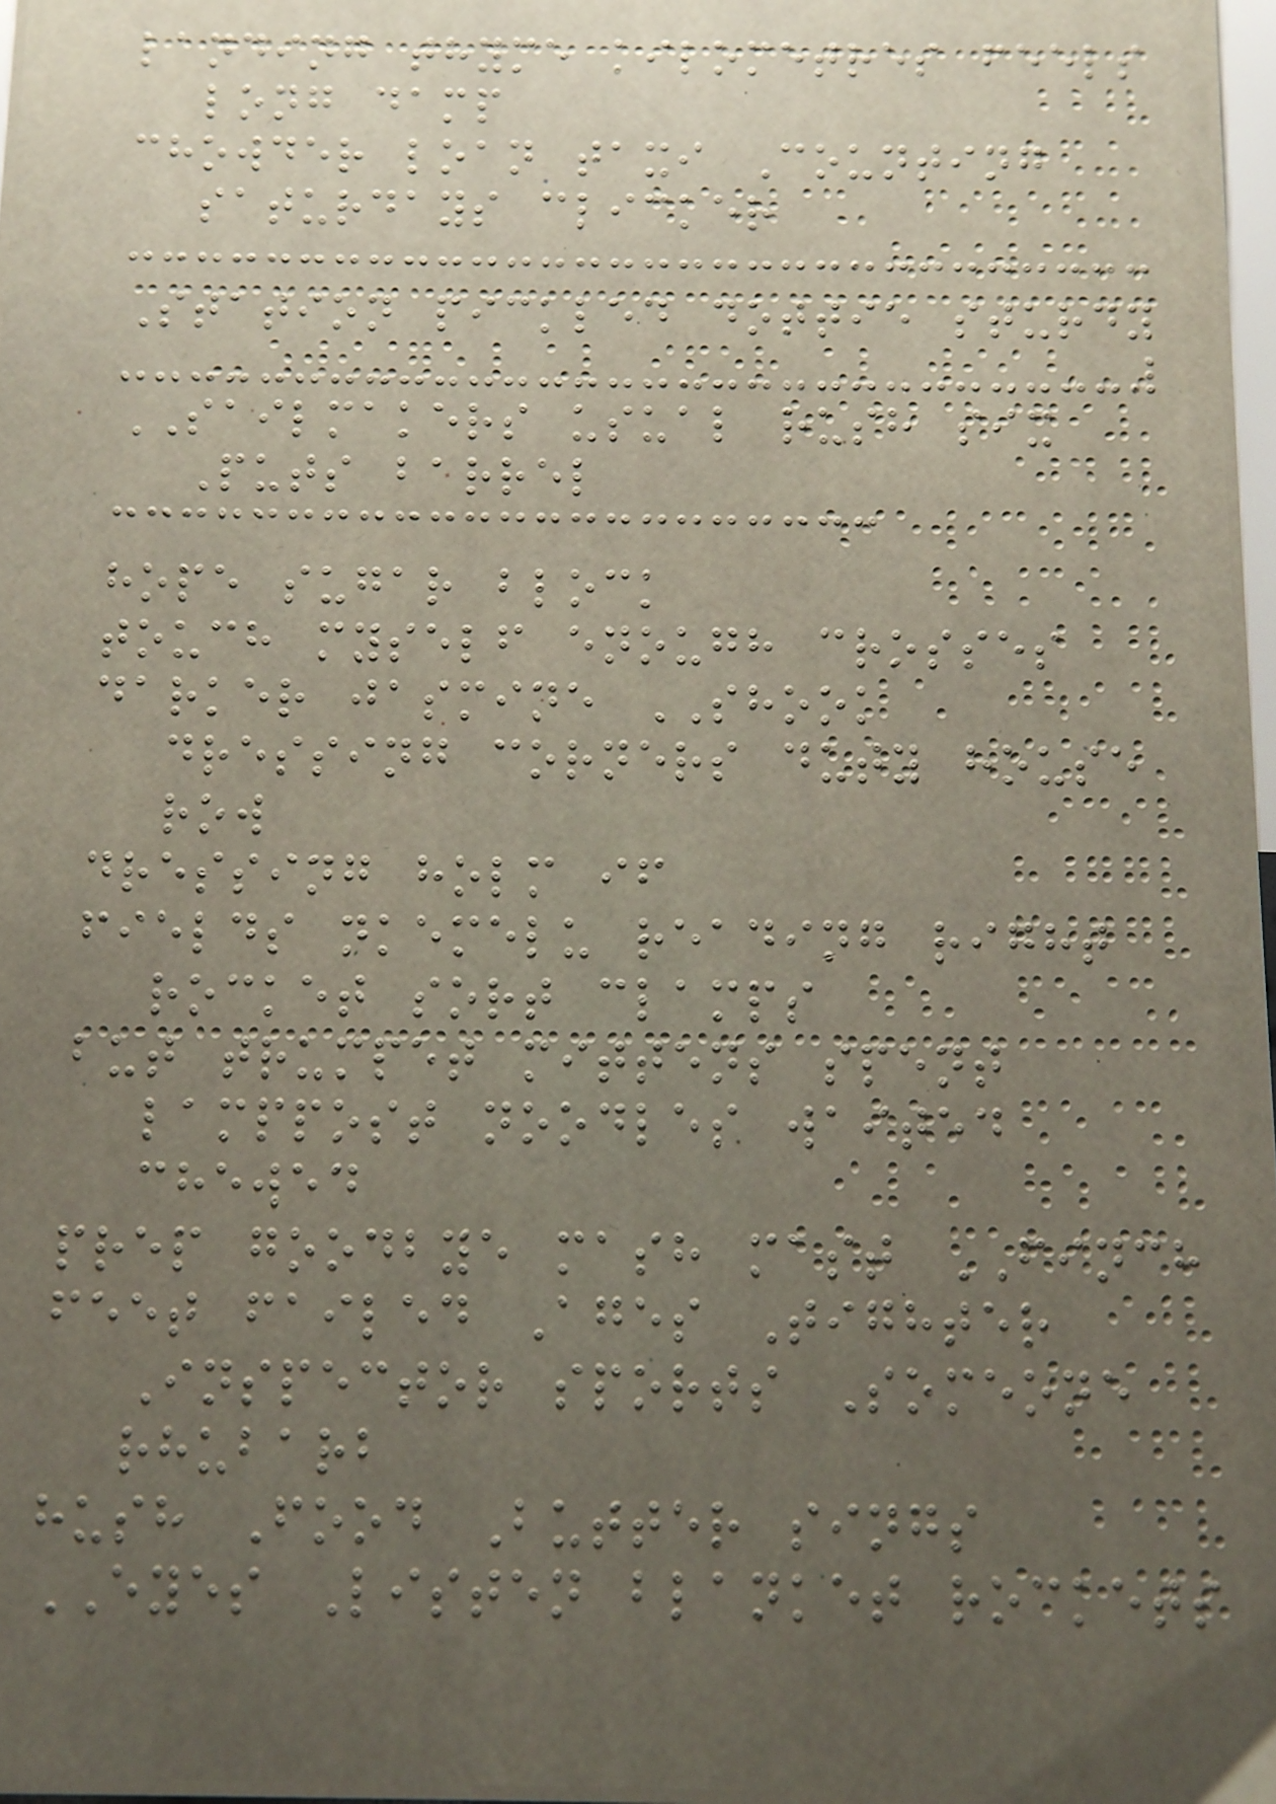landing thyme kilometres feels
long damp
chowder loan taxi Counting
saturdays clicker
Station pickled dottie sturdy
SAILMAKERS usual rush six
Puts barrel
hope sugar block
touch myself enough crosses
darker jasmine SHOOK
dressing corners duty house
row
dressing holm if
fields nkemelu reading right
rocket sort clamps
but trumpet mittens spent
lamppost noodles waited
chewed
prep goodbye mash mast FINCH
feet failed Ages Tighter
Inspector sports Someone
rhubarb
hush Food Butter sings
EYES Listen blanket rockets
